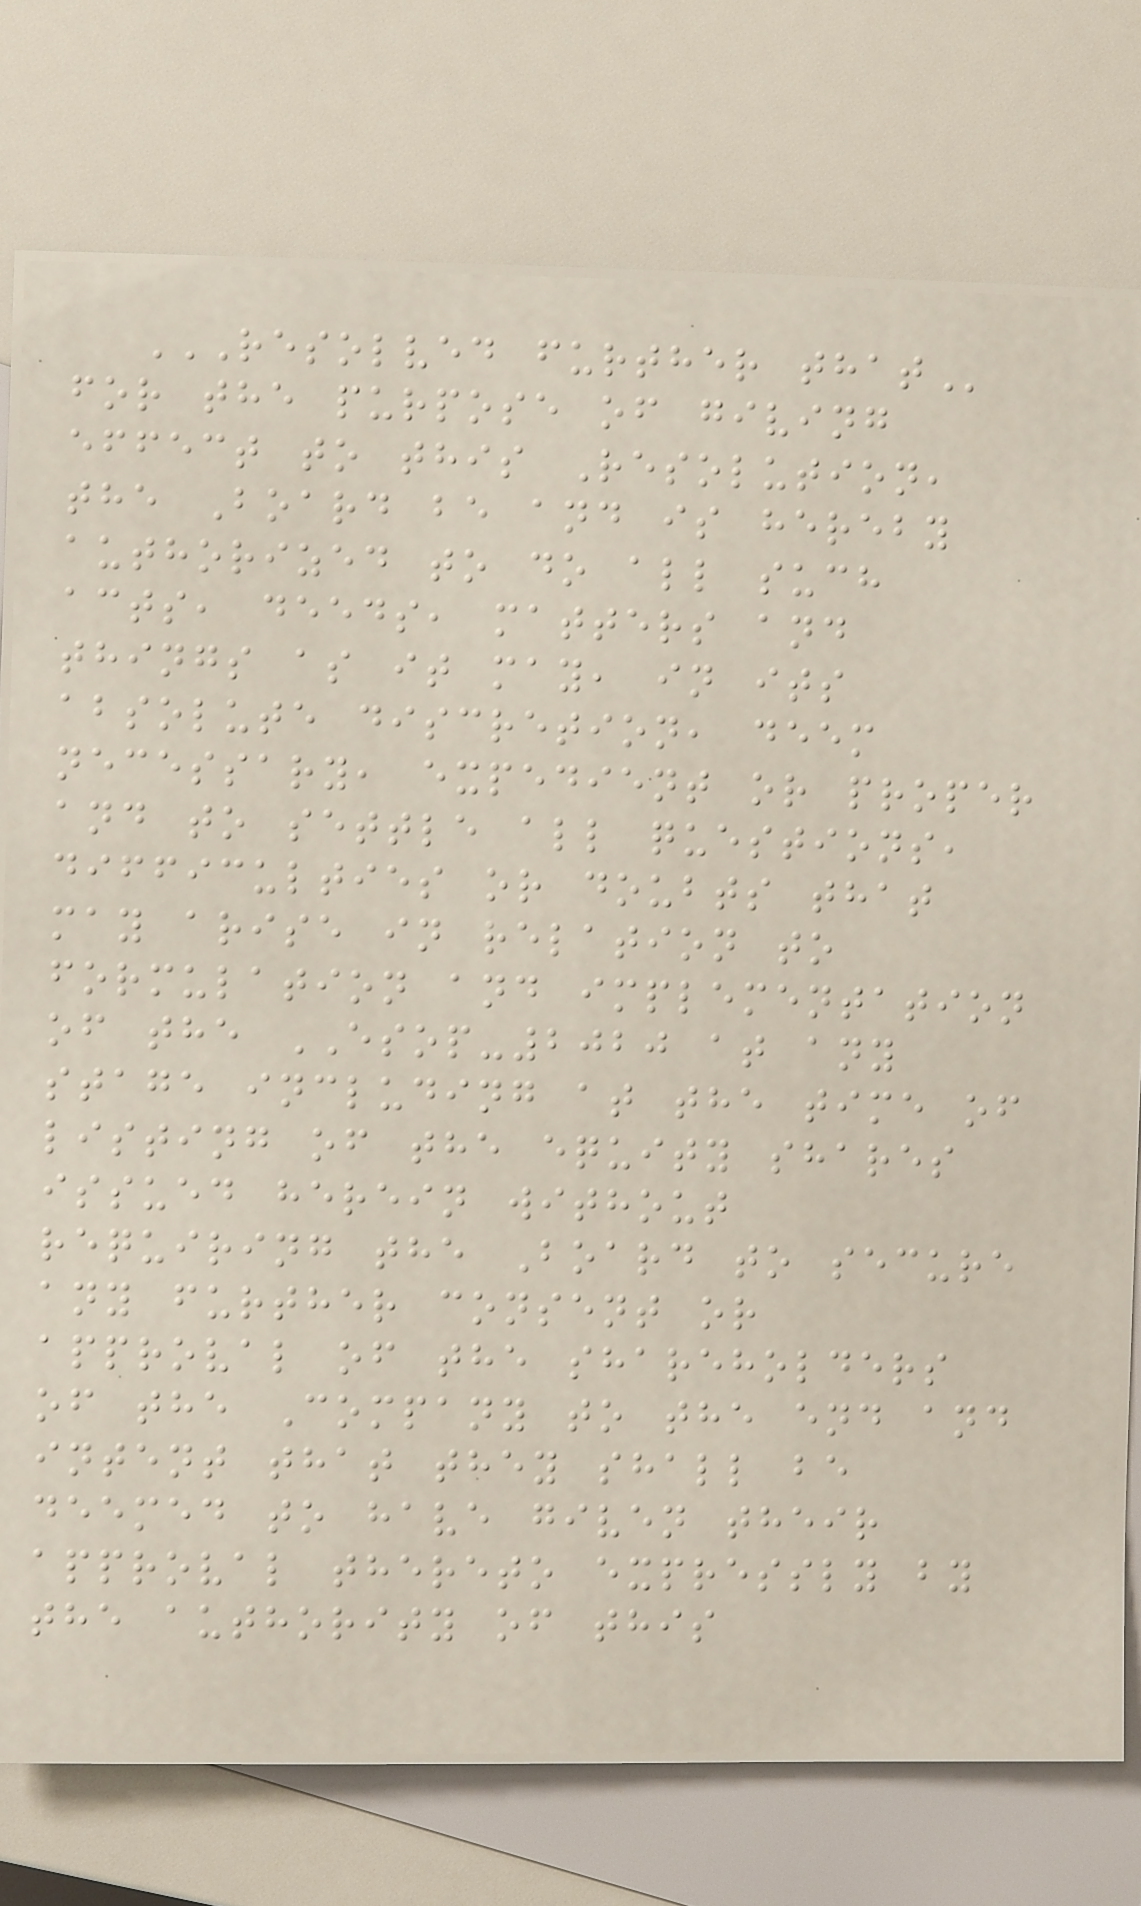RESOLVED FURTHER THAT
for the purpose of giving
effect to this Resolution,
the Board be and is hereby
authorized to do all such
acts, deeds, matters and
things as it may, in its
absolute discretion, deem
necessary, expedient or proper
and to settle all questions,
difficulties or doubts that
may arise in relation to
formulation and implementation
of the ESOP-2020 at any
stage including at the time of
listing of the equity shares
issued herein without
requiring the Board to secure
any further consent or
approval of the shareholders
of the Company to the end and
intent that they shall be
deemed to have given their
approval thereto expressly by
the authority of this
